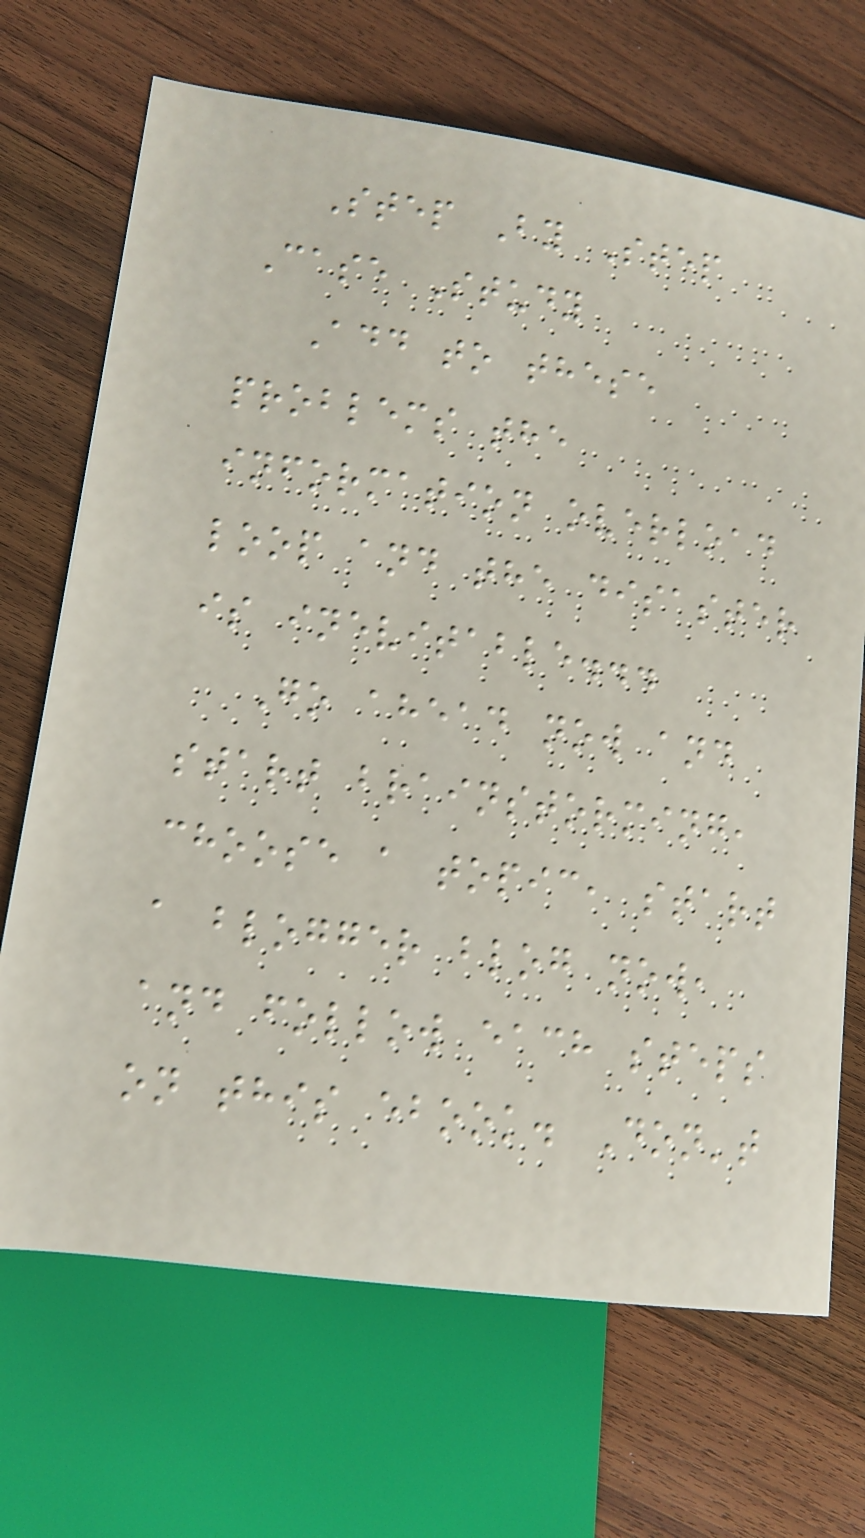Step By Step
Case Study
Add to these
problems the
information overload
loop and the disaster
is inevitable...
Go ahead now and
start brainstorming,
choose a topic, start
a blogger blog now,
and follow each steps
on this ebook. Don't
